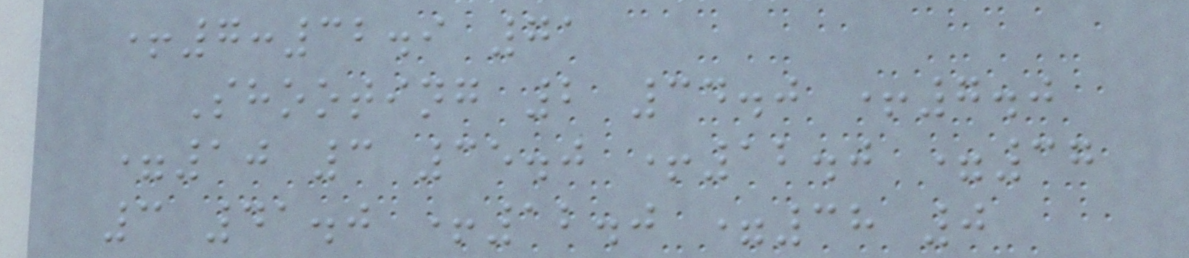+7:32.9 71
Shooting 2 34.0 +7.0
=10 3 35.0 +12.0 =37
3 41.0 +12.0 =38 0
